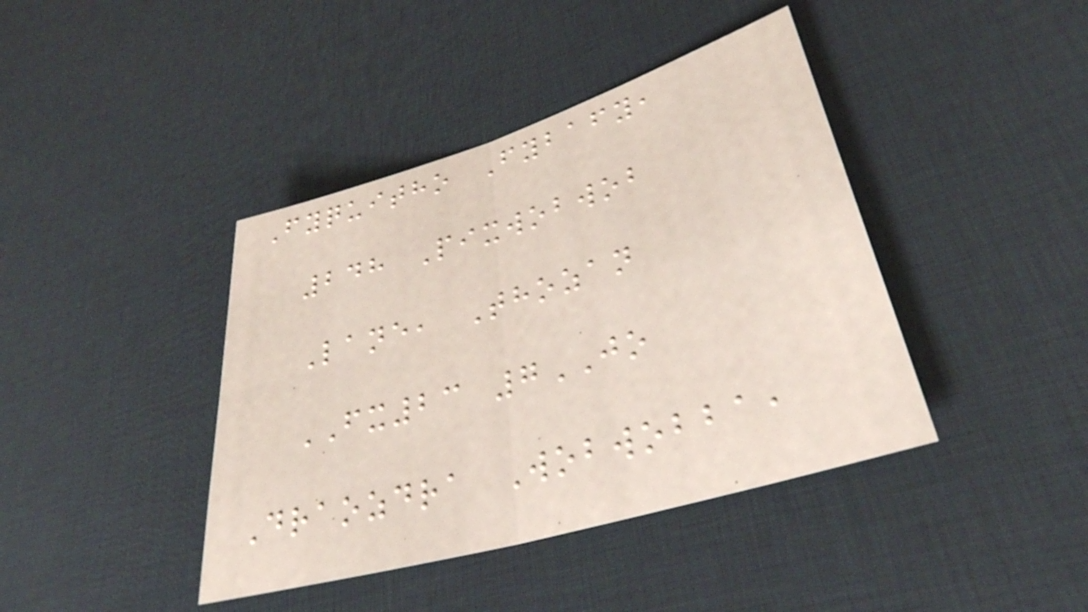Fyquitho Fybafy,
248 Pixwobwob
Lane, Thozan
FX23 7JO
Draozdra Wobwobba,
